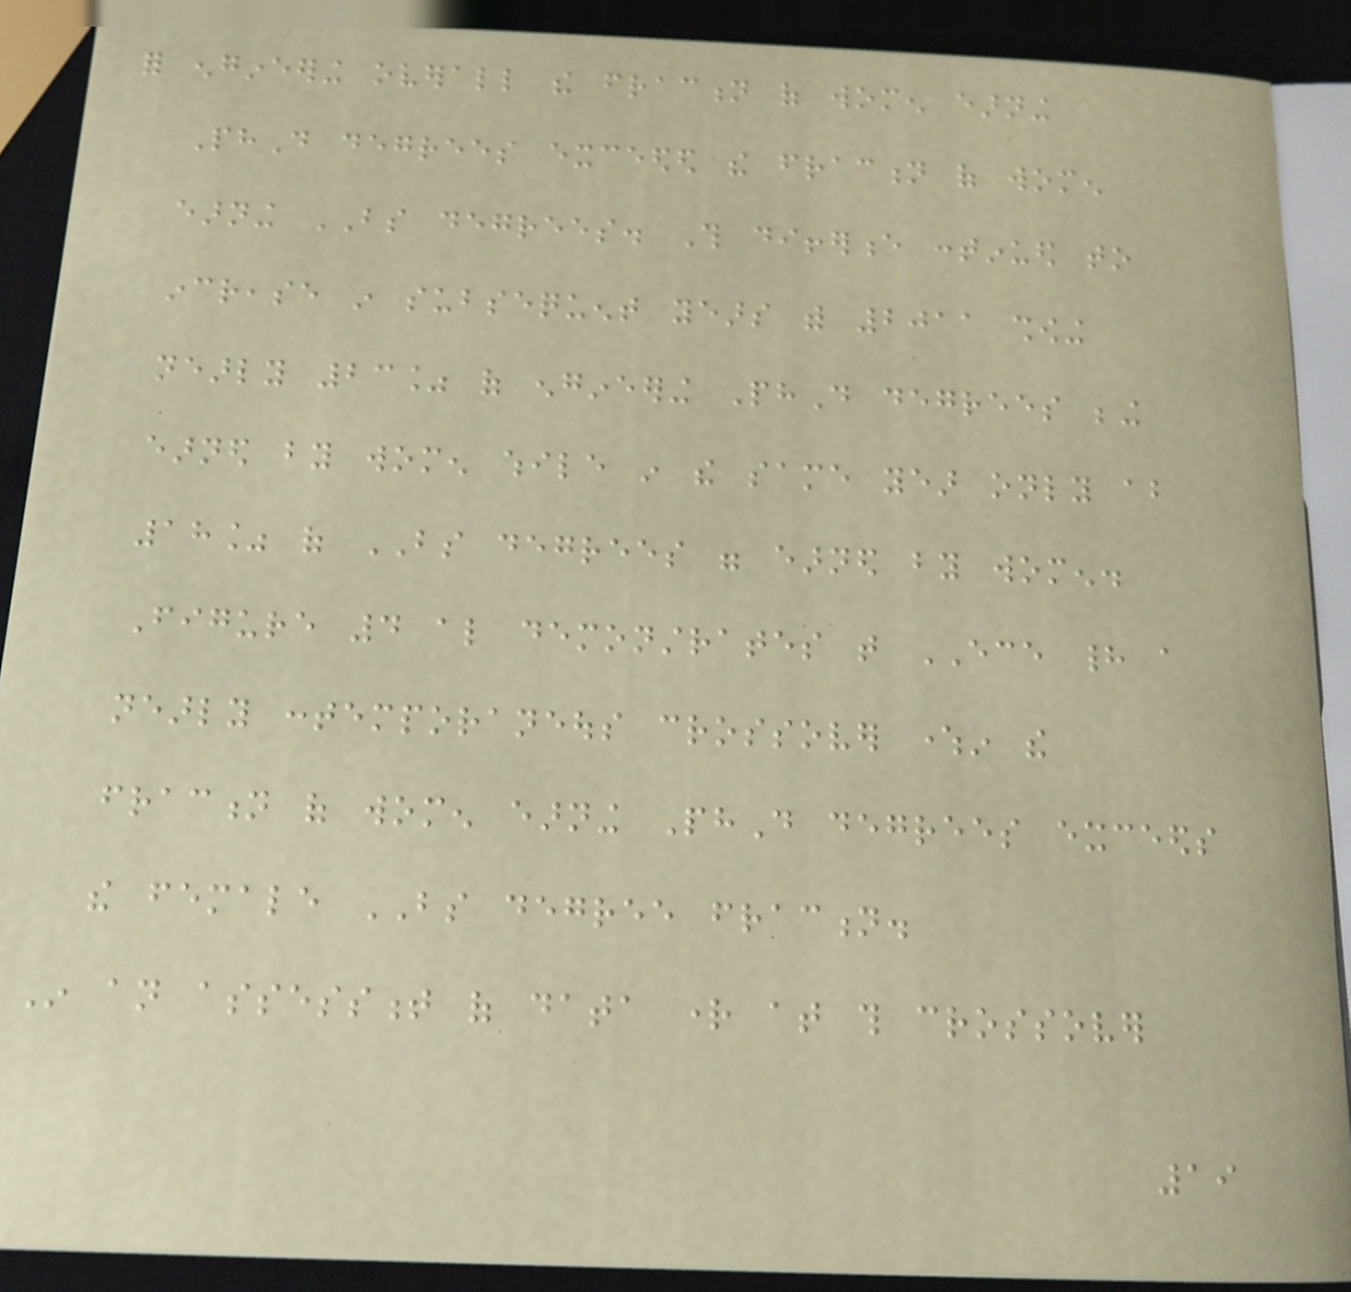for engineering overall the fraction of women earning
PhD degrees exceeded the fraction of women
earning BS degrees. This difference continued to
increase in subsequent years with 2011 showing
nearly 23% of engineering PhD degrees being
earned by women while in the same year only about
18% of BS degrees were earned by women.
Figure 4 also demonstrates that ECE had a
nearly contemporaneous crossover wherein the
fraction of women earning PhD degrees exceeds
the female BS degree fraction.
In an assessment of data right at this crossover
19
